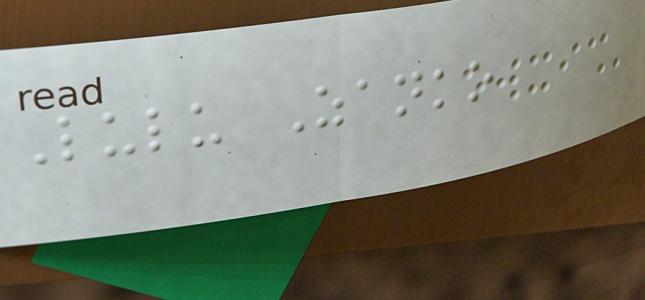Lulu Zanko
